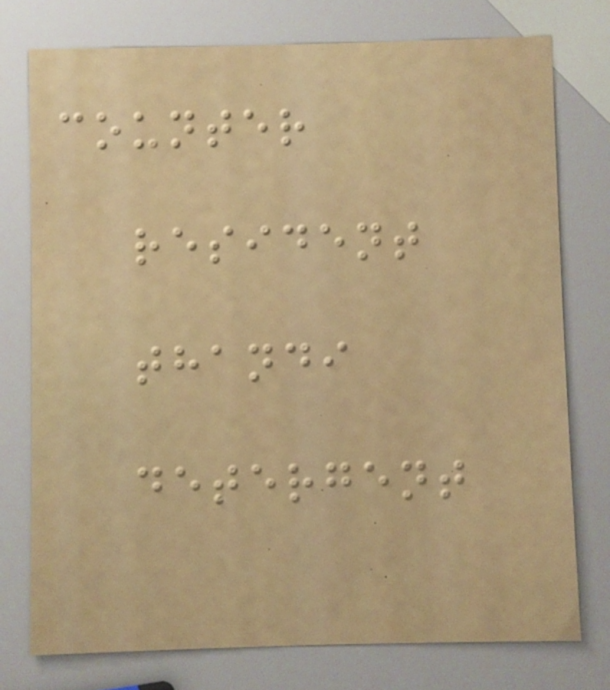counter
resident
thandi
detergent
